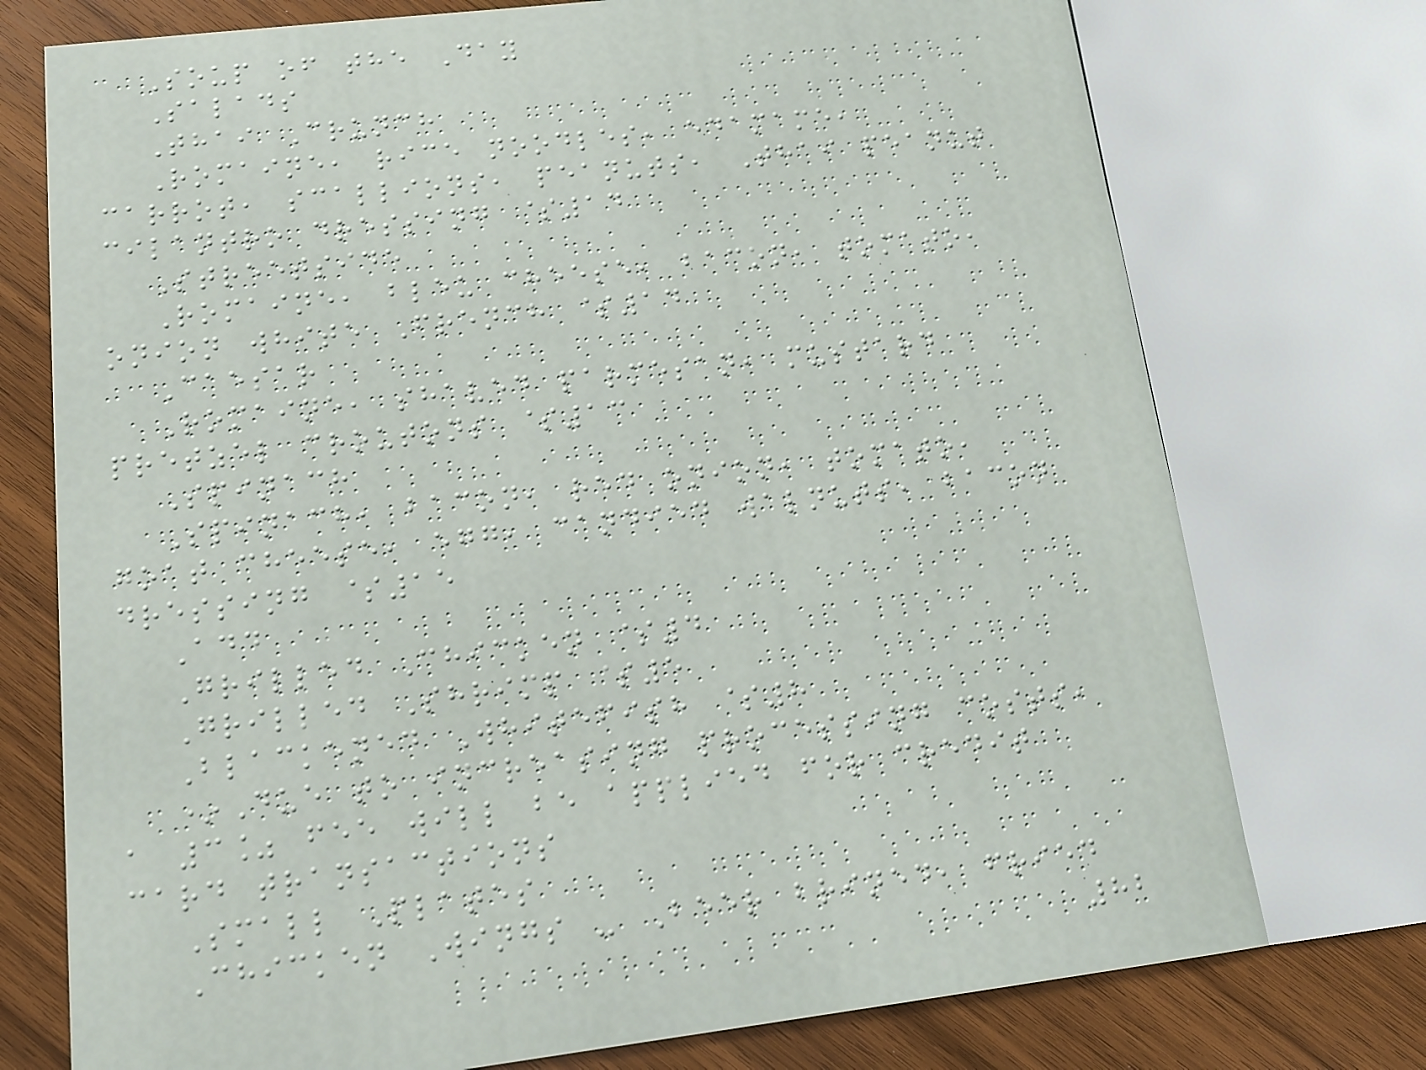Soup of the Day
Salads
Thai Crunch
Romaine, rice noodles, edamame,
carrot, scallions, peanuts, Thai peanut
cilantro dressing $14
Streetside
Romaine, bleu cheese, bacon, tomato,
onion white French $14
Caesar
Romaine, shaved parmesan, mustard
pretzel croutons $13
Spinach
Spinach, bacon, red onion, tomato,
goat cheese, egg, candied walnuts, bacon
dressing $15
Add
Grilled Chicken $4
Grilled Shrimp $5
Blackened Whitefish $8
*Due to increasing processing costs,
a 3% fee will be applied for credit
card transactions
Small Plates
Chicken Wings - Beer brined, fried
82
